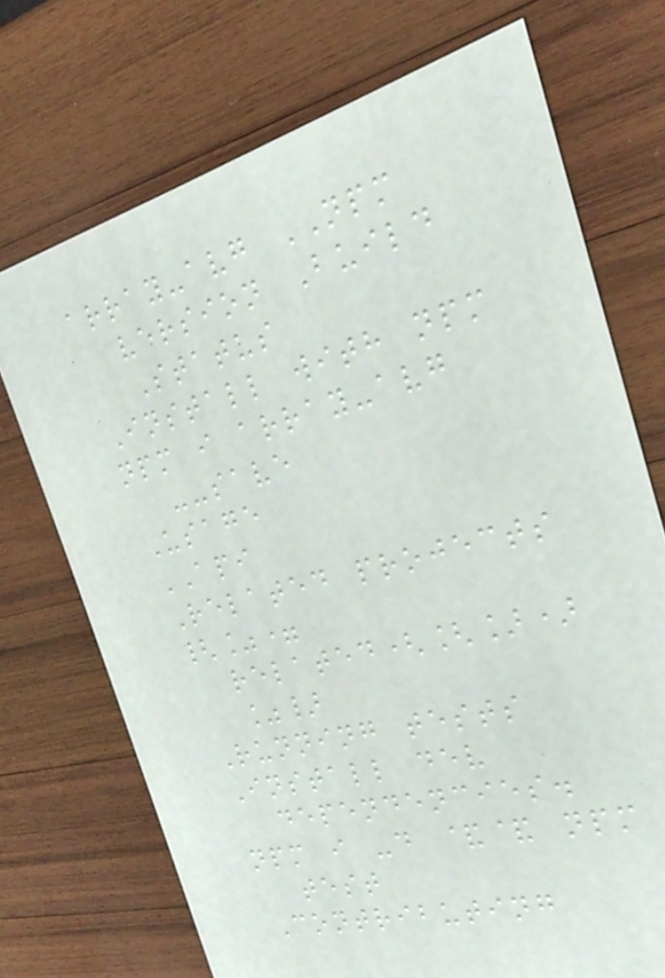array-avg NPM
version Build
Status
Install with npm
npm i array-avg
--save
Usage
API
Related projects
{%=
related([])
%}
Running tests
Install dev
dependencies.
npm i -d && npm
test
Contributing
